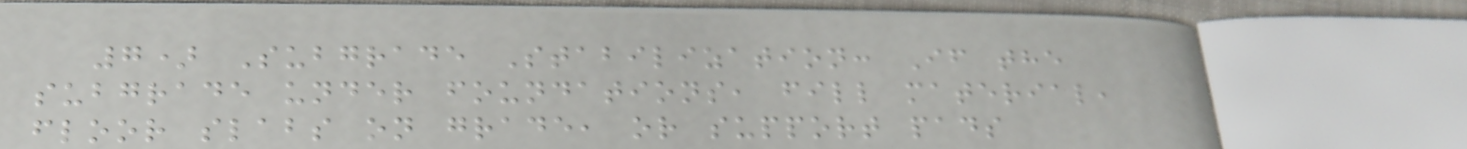7) Subgrade Stabilization: If the
subgrade under foundations, fill material,
floor slabs on grade, or support pads
